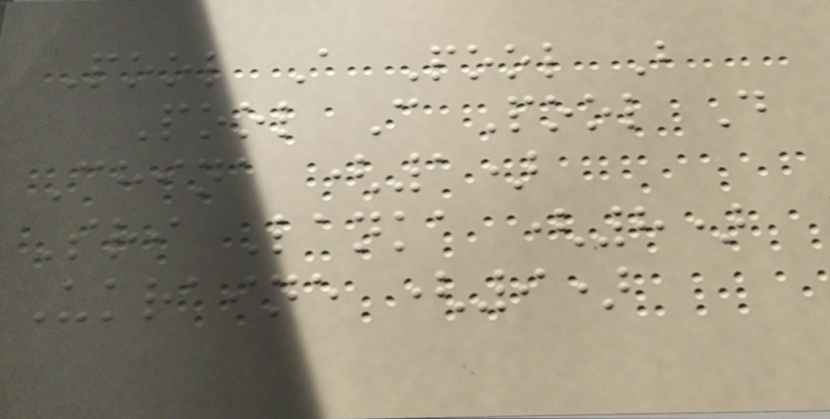Pool A Pool B
Pool C Pool D
China (1)
Sri Lanka (8)
Ukraine (9)
